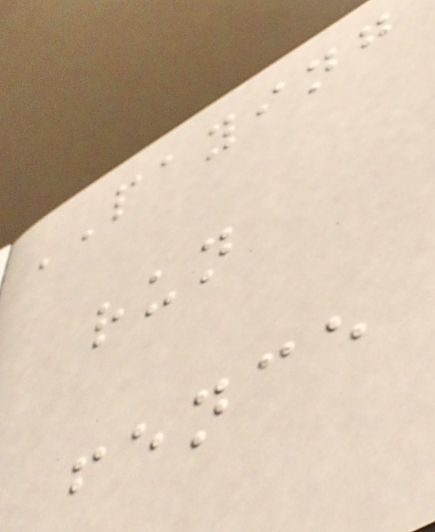PAYING
run
fence
